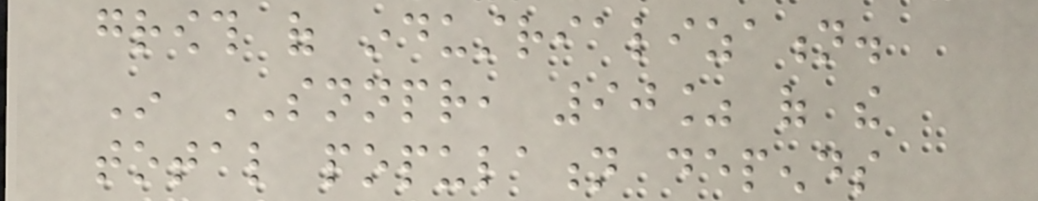growth of industrialization.
In SNNPR, 90% of the
total population depends
